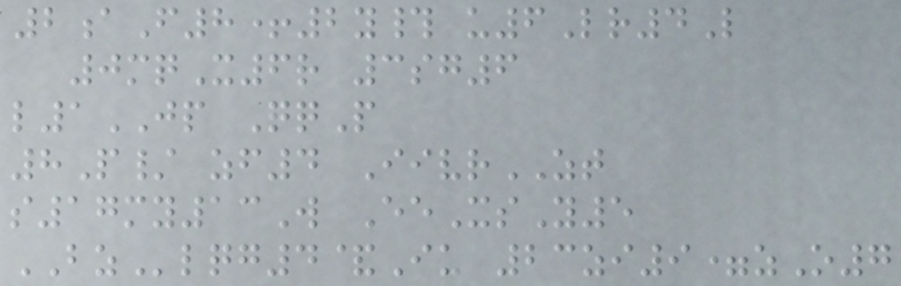2aF8+2y# u6Lr4L
0mqX6r 3sg6
l1JP QqP
8P/ zf4 IivrZT
s17my13W EeXsY5
BZlqg4&Iu 23zi9=zO7
